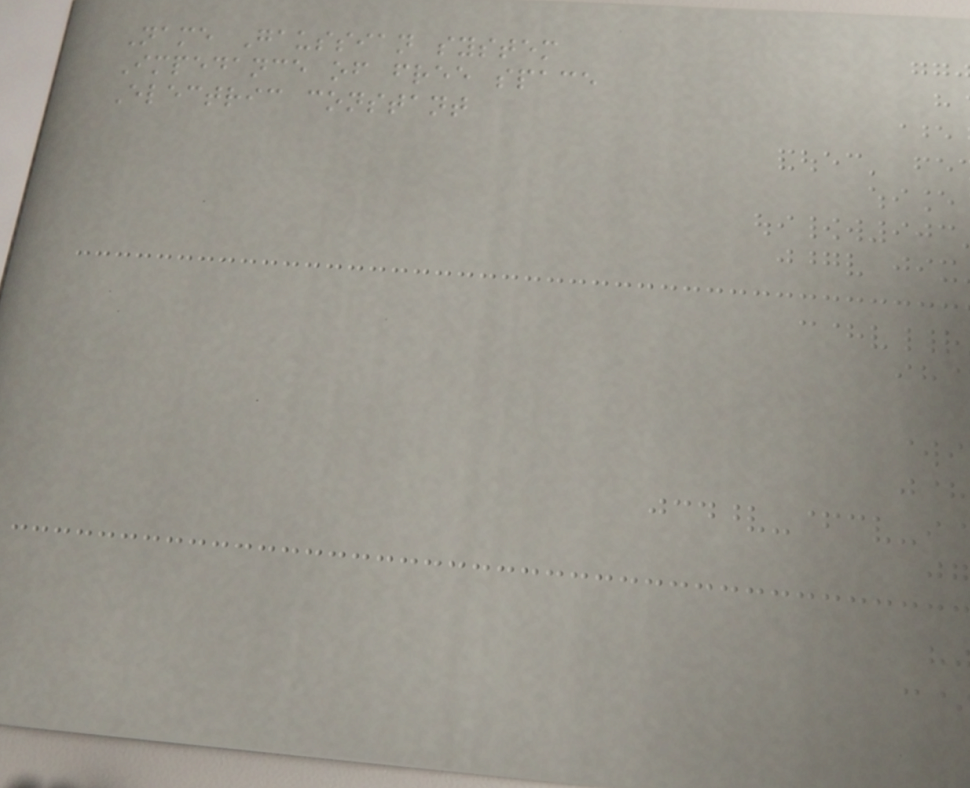Name Gaussian system
Impedance of free space
Electric constant
